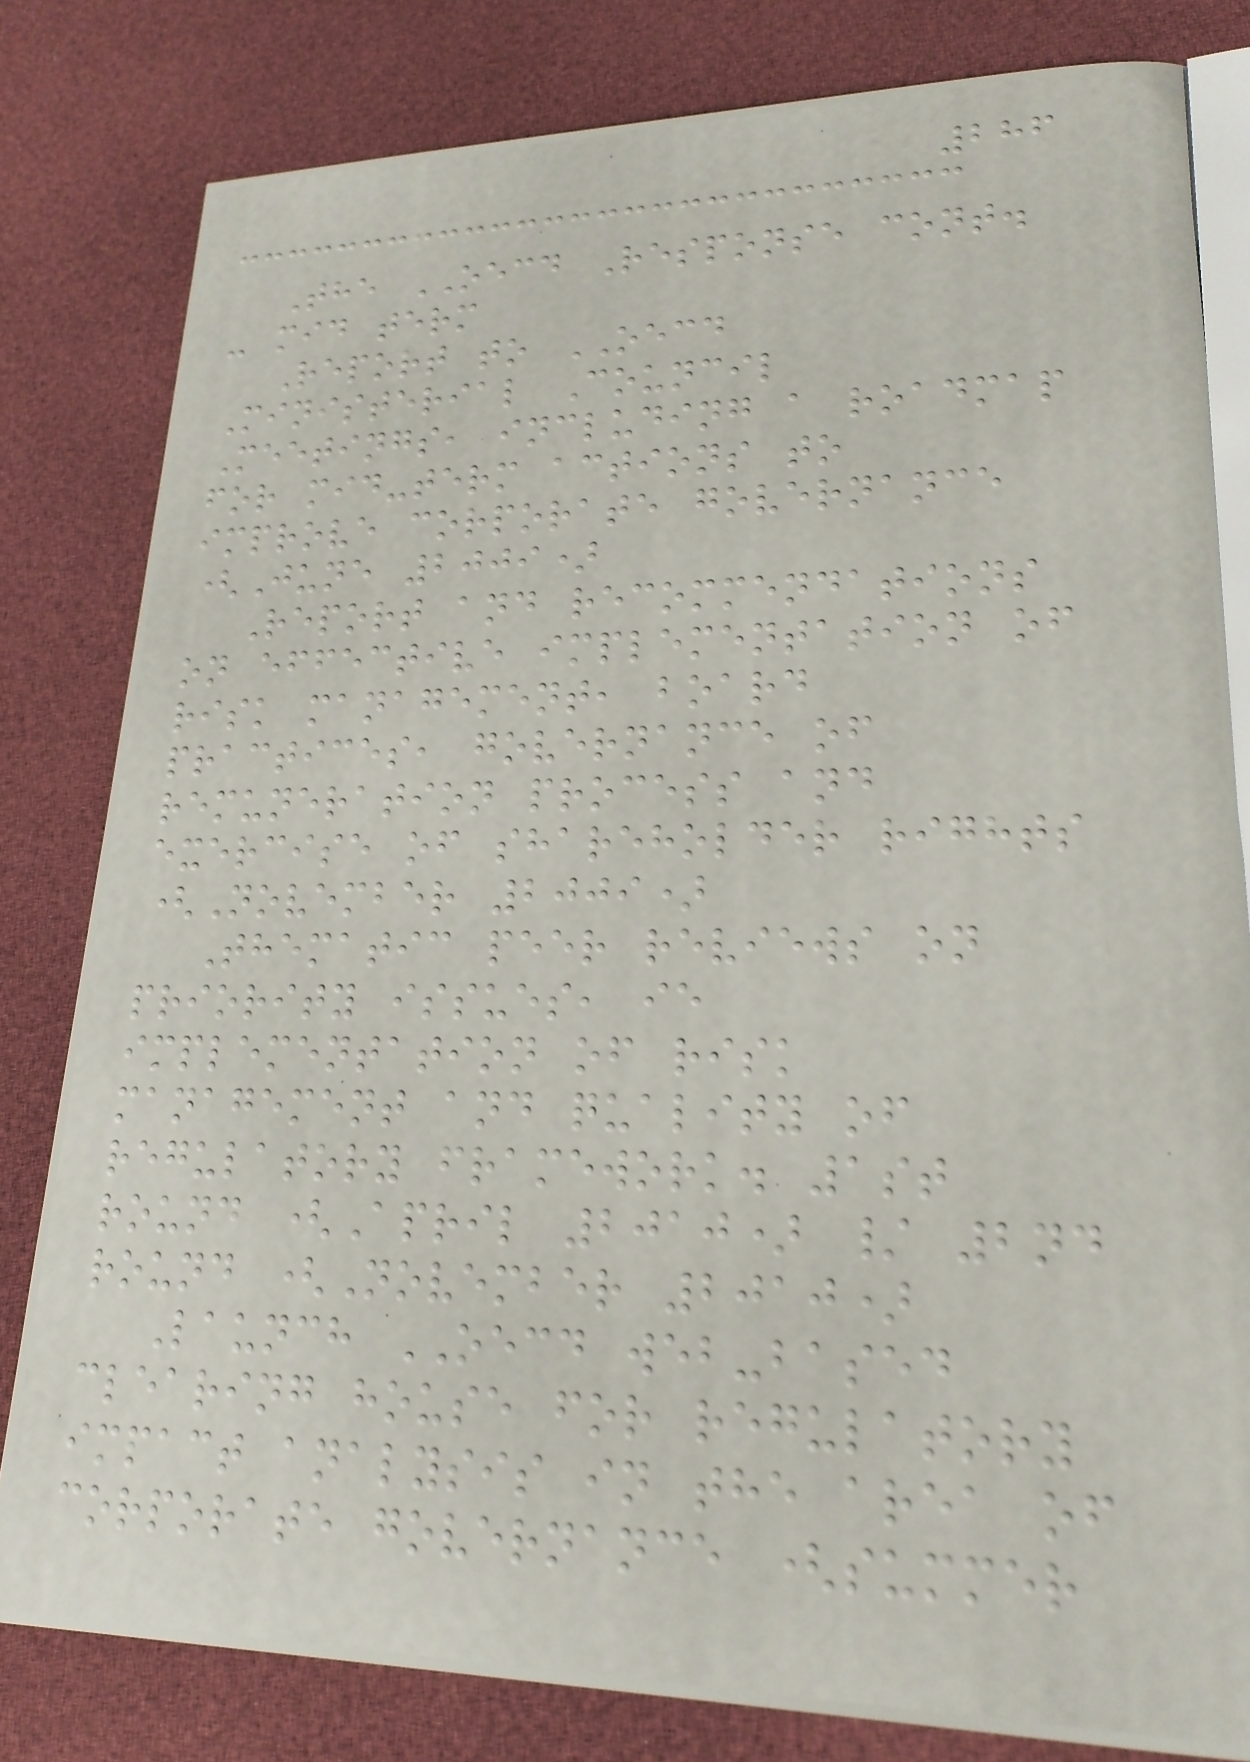286
The OECD Response cont.
- mid term
Report to OECD
Ministerial Council
Meetings, including a roadmap
for mid-term actions to
improve corporate governance
(June 2009)
Report and recommendations
on effective implementation of
risk management, board
practices, governance of
remuneration process and
exercise of shareholder rights
(November 2009)
Thematic peer reviews on
priority issues, ie
implementation of risk
management and quality of
regulatory framework. 1st
round (April 2010) / 2nd
round (November 2010)
Launch OECD web-based
clearing house for regulatory
impact analysis in the area of
corporate governance (summer
